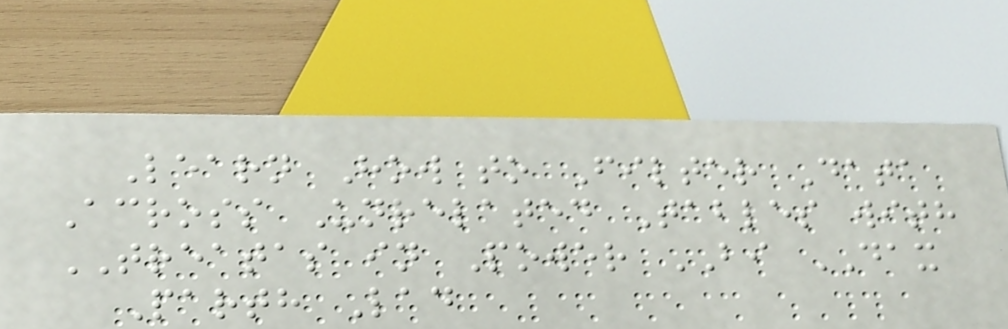Learn How to Filter Data
Across Unrelated Tables with
TREATAS in Power BI DAX
Parth Lad
